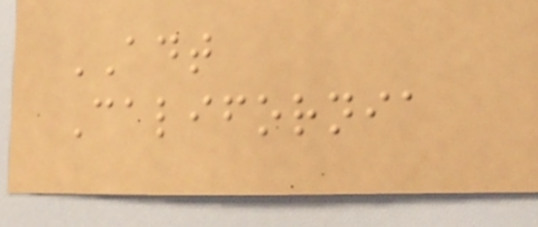ADT
California
